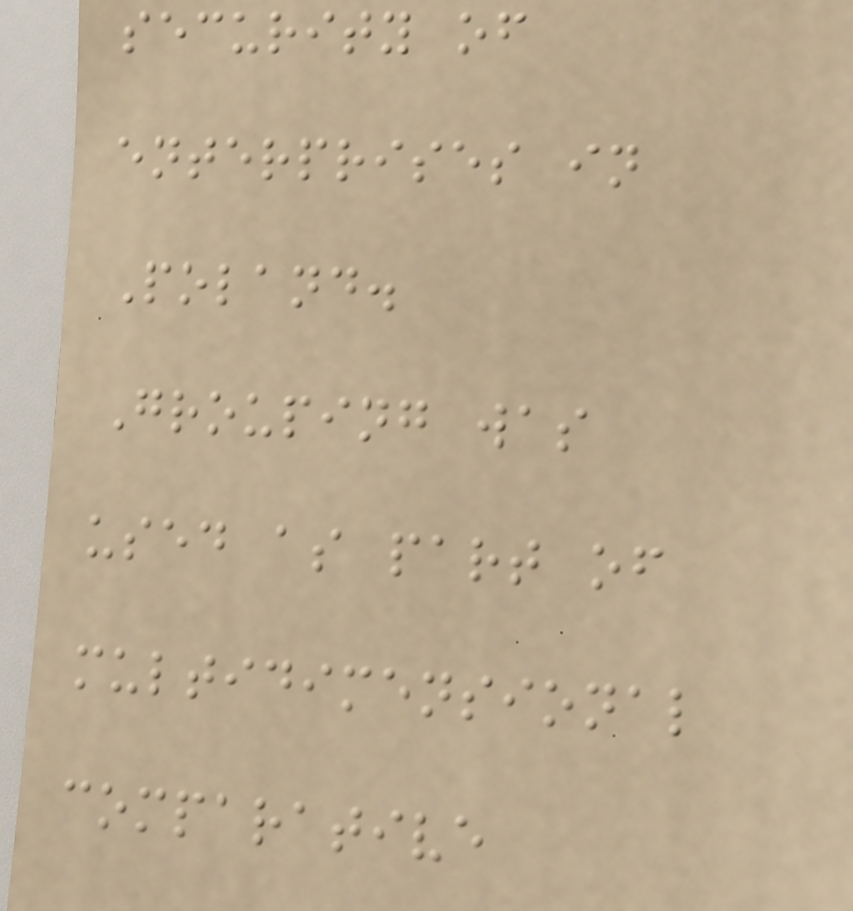security of
enterprises in
Poland.
Grouping was
used as part of
multidimensional
comparative
